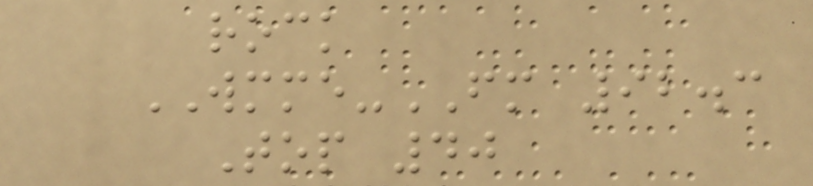rock
WMME-FM 92.3
Top 40
